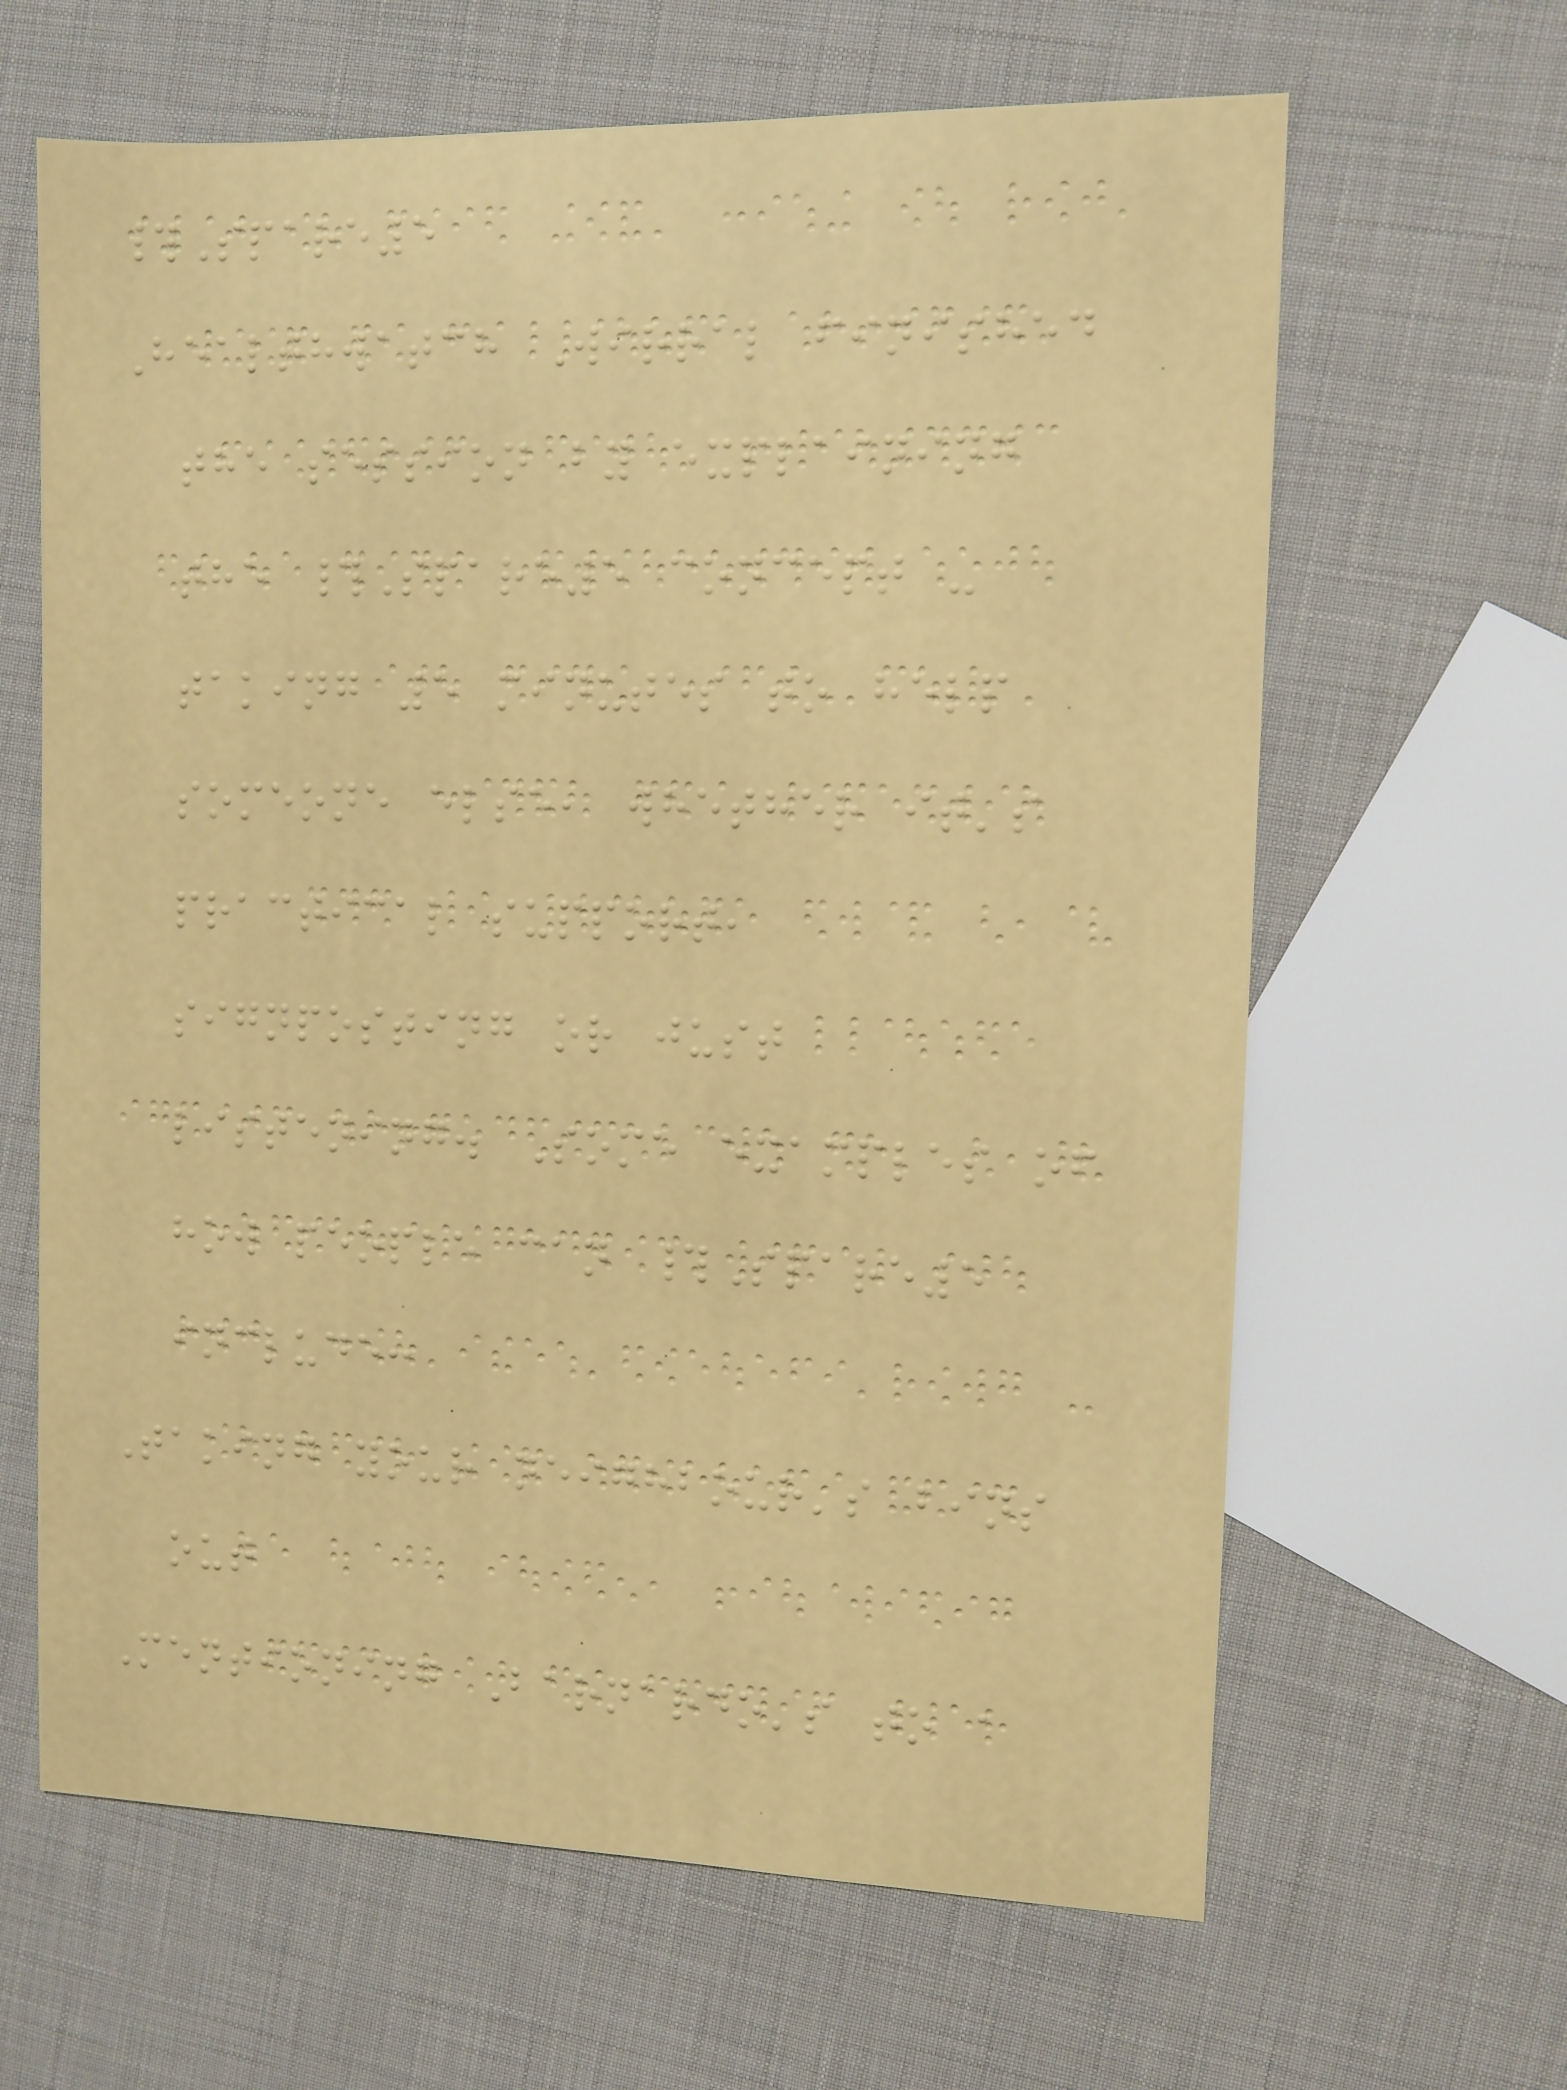#Spare5
Healthwatch Wirral finished
the session by explaining
the #Spare5 concept -
taking 5 minutes to help
someone else, whether it's
practical support,
signposting or just
listening. Some examples of
how people can #Spare5
include:
Taking your neighbour's bins
out
Mentioning Barnardo's to a
